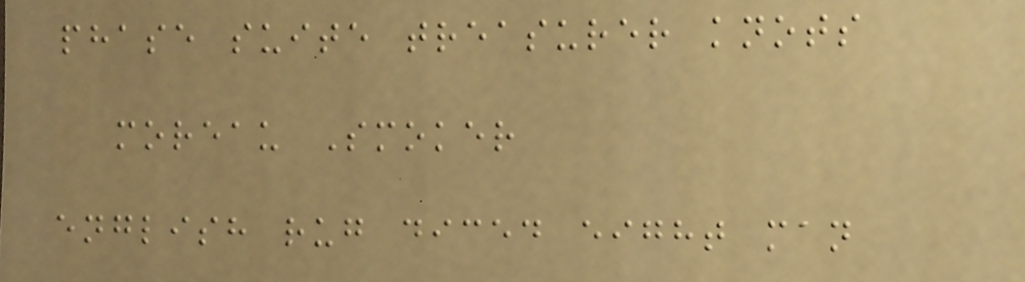phase suite treasurer knots
moreau Smoker
english rug diced eight man
